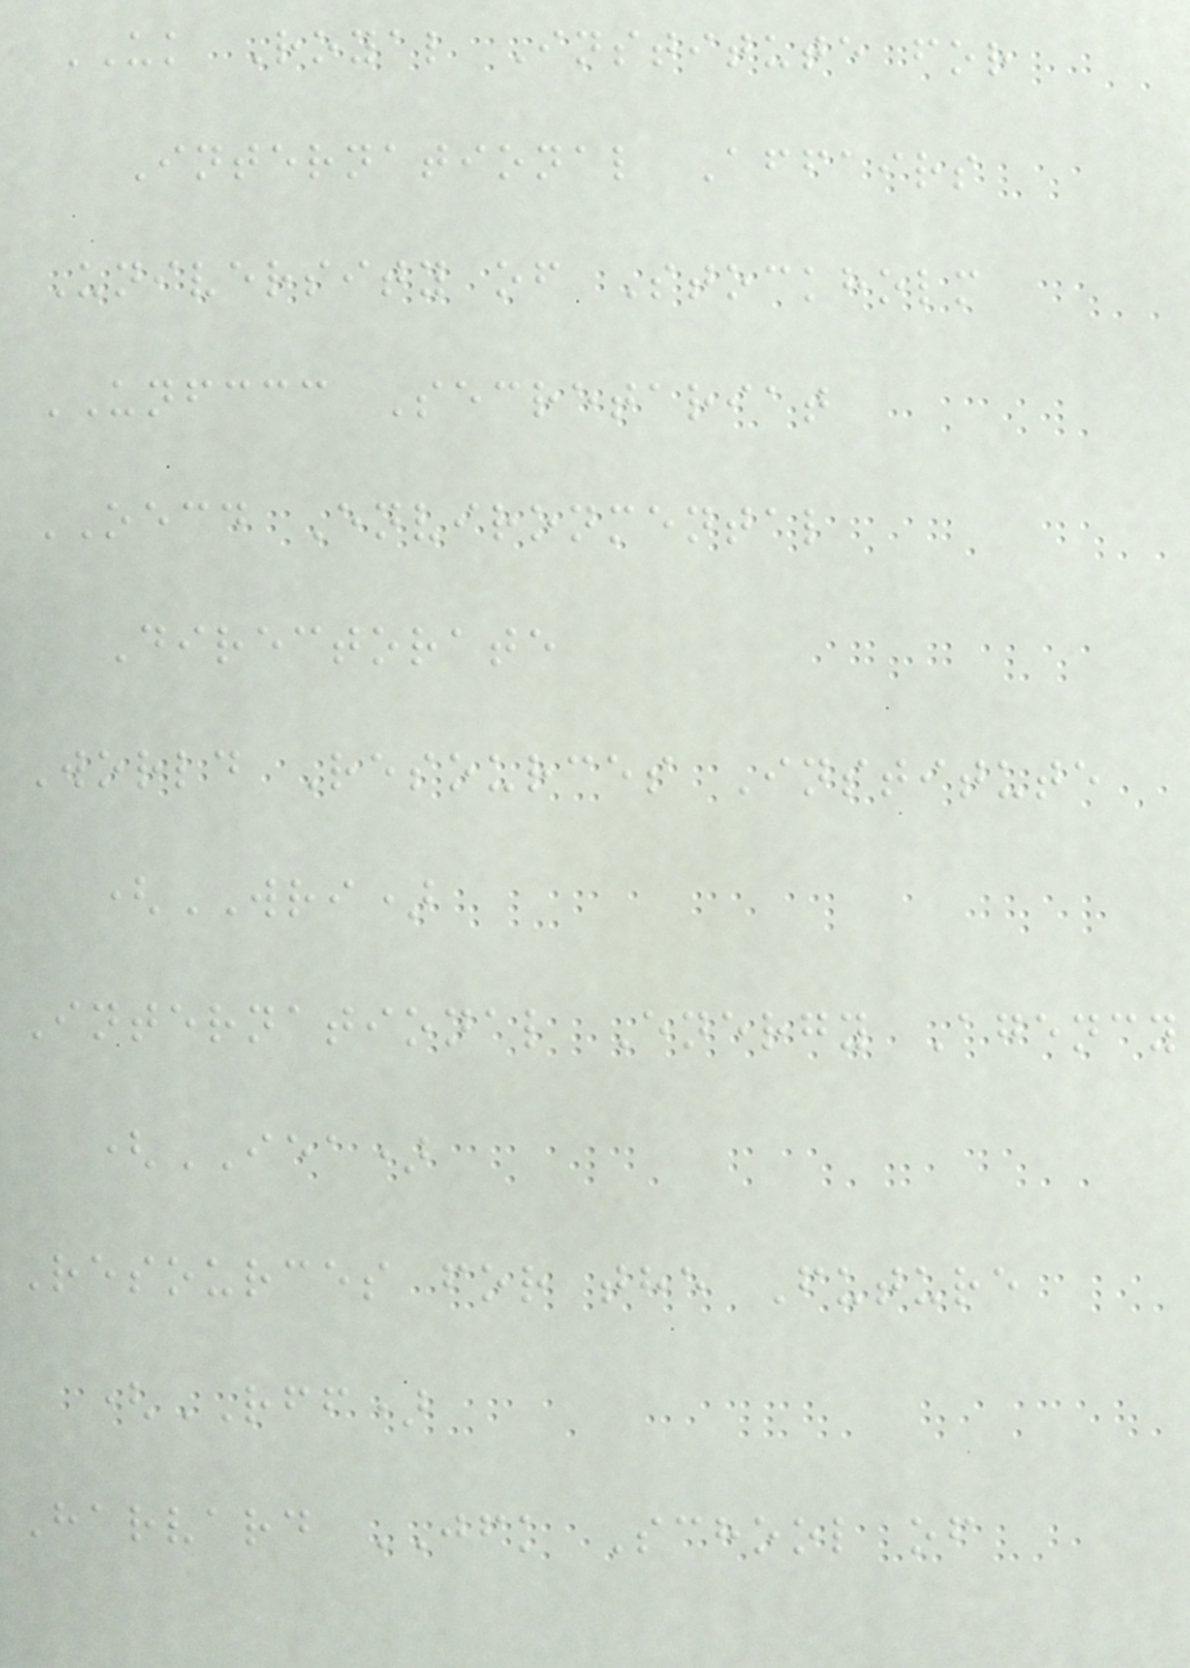UK Royal Institute for
International Affairs
University of Stockholm
UNFCCC Secretariat
OECD Environmental
Directorate
World Resources Institute
(WRI)
International Energy Agency
(IEA)
Resources for the Future
(RFF)
Harvard JFK School of
